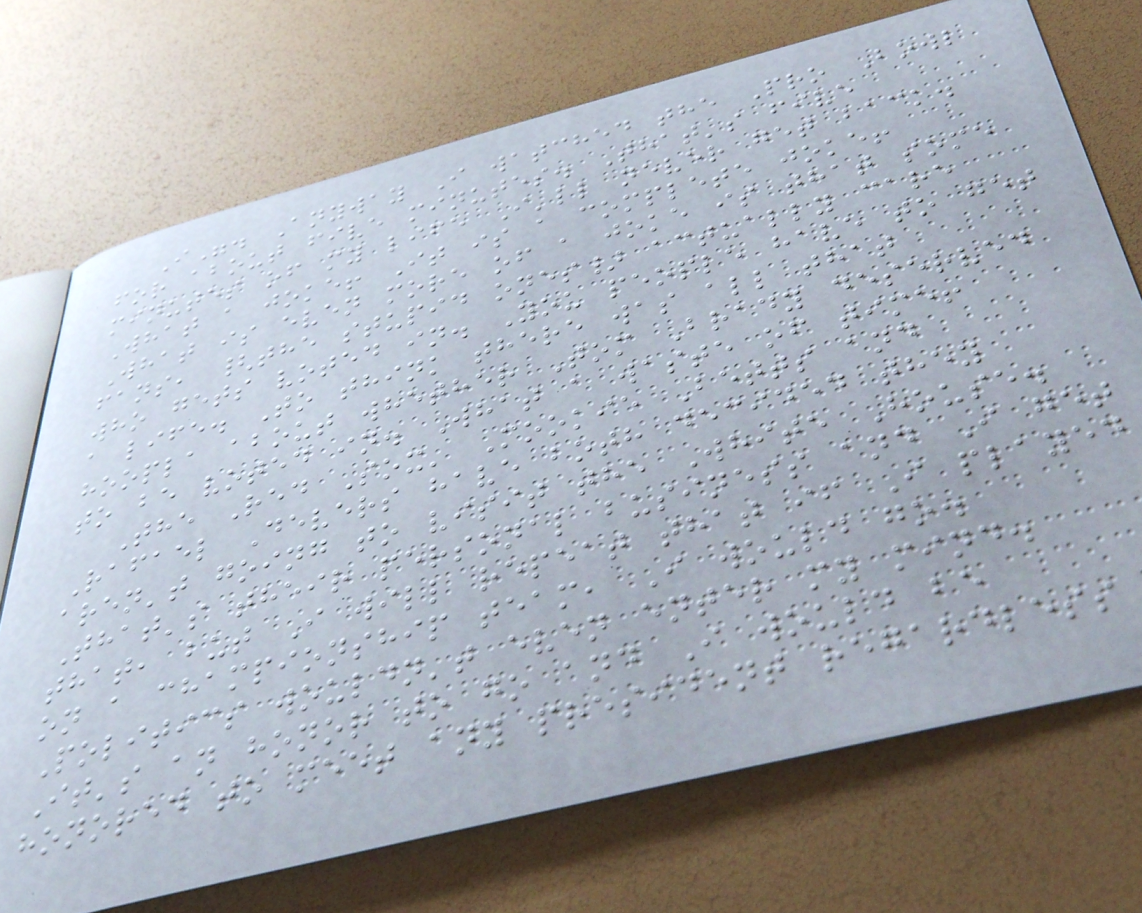I". Anyway I watched the Pro Bowl
for about five minutes. That's five
minutes of my life I'll never get back.
What a joke! It is a complete joke!
What is even more of a joke is that some
fans, {the stupid ones} actually care
who gets voted in. You people have to get
a life. To think there was all that
hoopla about whether Tom Brady deserved
to be voted in. What a waste of time!
The Red Sox' Mookie Betts and
Rafael Devers have both decided they
aren't going to visit the White House.
That's their personal business and I get
that, but I will repeat that if I played
on a championship team, I would go.
Politics wouldn't even enter my mind.
It's an honor to go and I would be
honored to meet any president regardless
